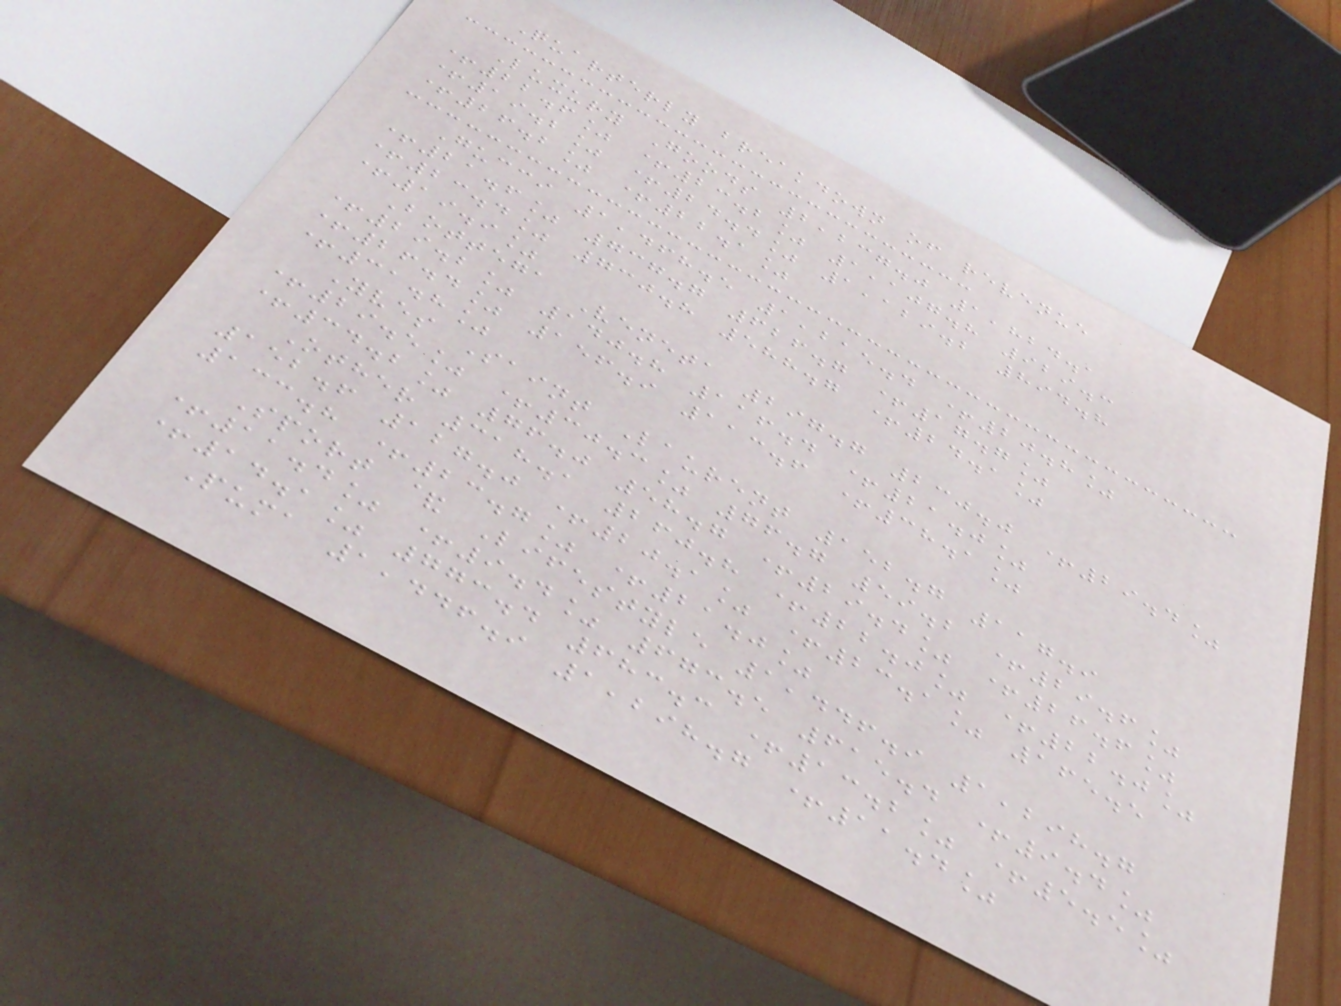Quarterly breakdown of revenue
Luxury Goods 2,237.0 1,824.1
+22.6% +23.2% 1,107.8 929.3
+19.2% +24.4% 1,129.2 894.8
+26.2% +22.1%
Gucci 1,468.5 1,215.4 +20.8%
+21.6% 737.7 626.7 +17.7%
+23.4% 730.8 588.7 +24.1%
+19.9%
Bottega Veneta 297.7 230.0 +29.4%
+29.2% 140.8 116.4 +21.0%
+26.4% 156.9 113.6 +38.1%
+31.8%
Yves Saint Laurent 152.7 117.9
+29.5% +30.3% 76.7 59.2 +29.6%
+34.2% 76.0 58.7 +29.4% +26.6%
Other 318.1 260.8 +22.0% +22.0%
152.6 127.0 +20.1% +23.1% 165.5
133.8 +23.7% +21.0%
Sport & Lifestyle 1,446.9 1,298.7
+11.4% +9.4% 673.5 615.4 +9.4%
+14.1% 773.4 683.3 +13.2% +5.5%
Puma 1,446.9 1,298.7 +11.4%
